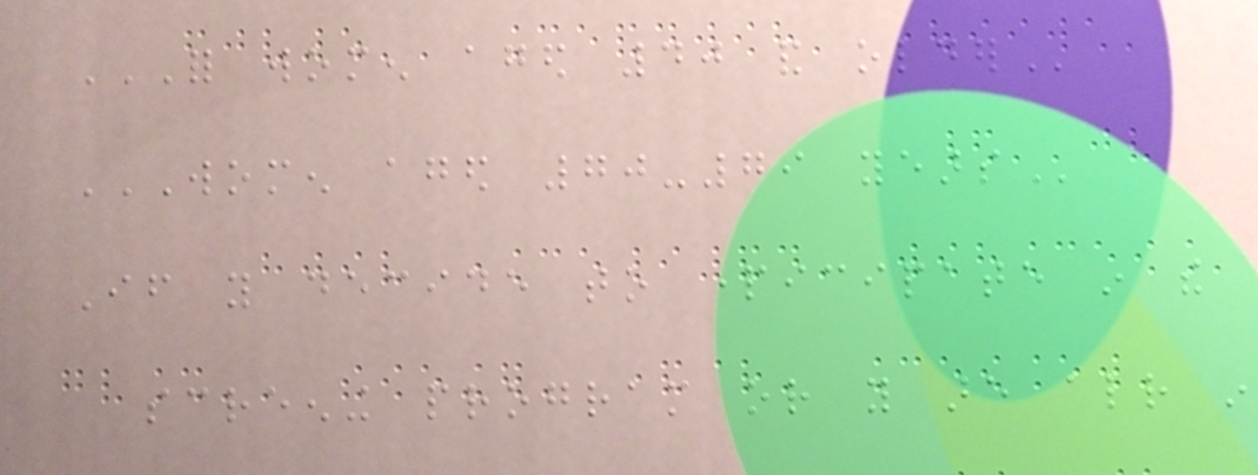FOR WOMEN AGED 40 AND OLDER
WOMEN AGED 70-79 YEARS
If you decide to participate in the
screening program or you are already in
